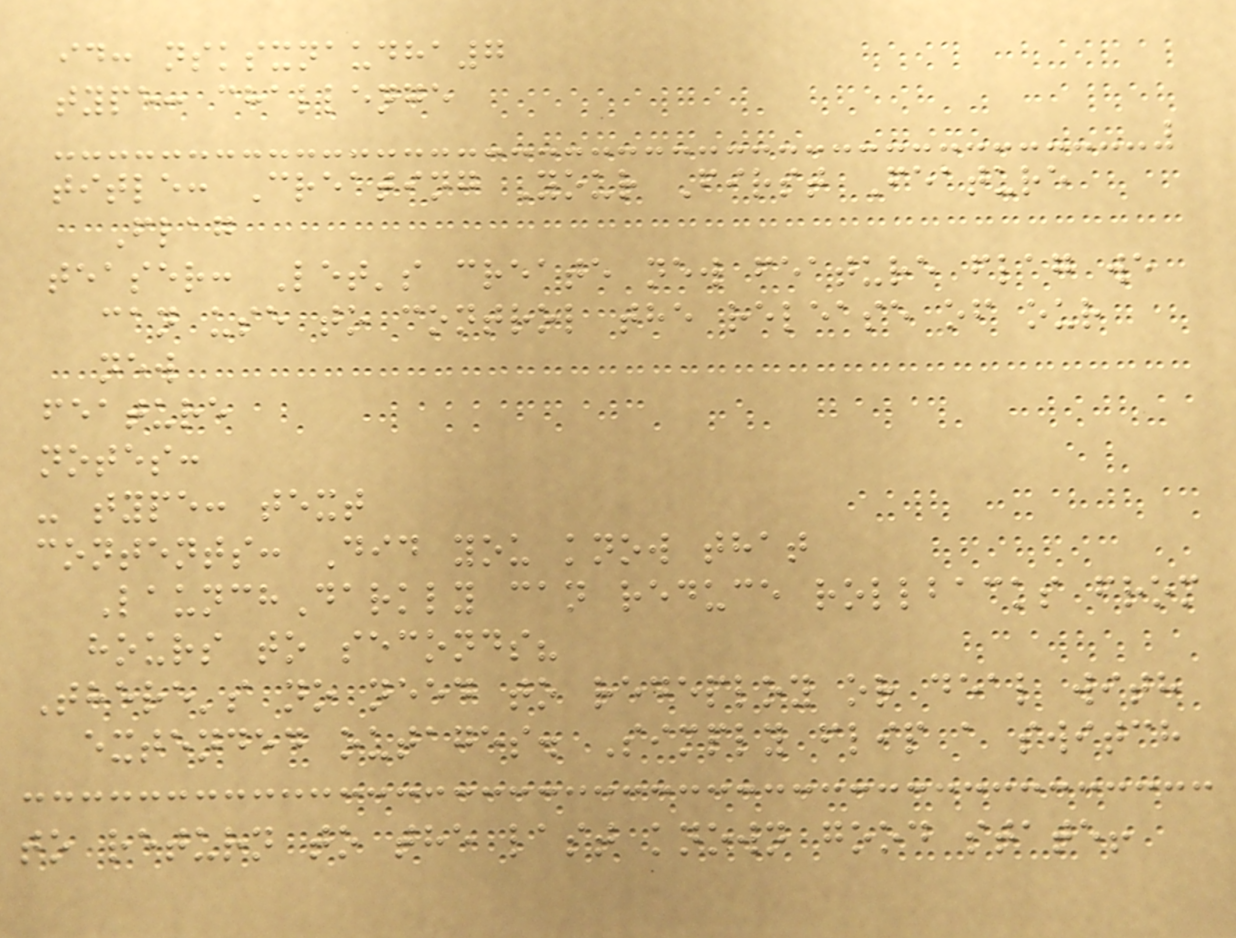id: nsksxnaudha7
type: challenge
title: Creating Your First Feature
Flag
teaser: Let's create new feature flag we
can use to control the release of our
new
feature
notes:
- type: text
contents: Did you know that
LaunchDarkly can reduce rollbacks from
hours to seconds?
There's no need to redeploy or deal with
extended outages. Simply flip a switch
to return to the last known good state!
